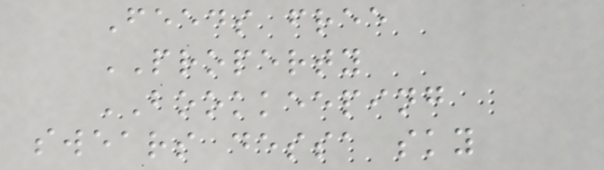Feeds free
PROPERTY
BOOKKEEPING
swears dessa sky
